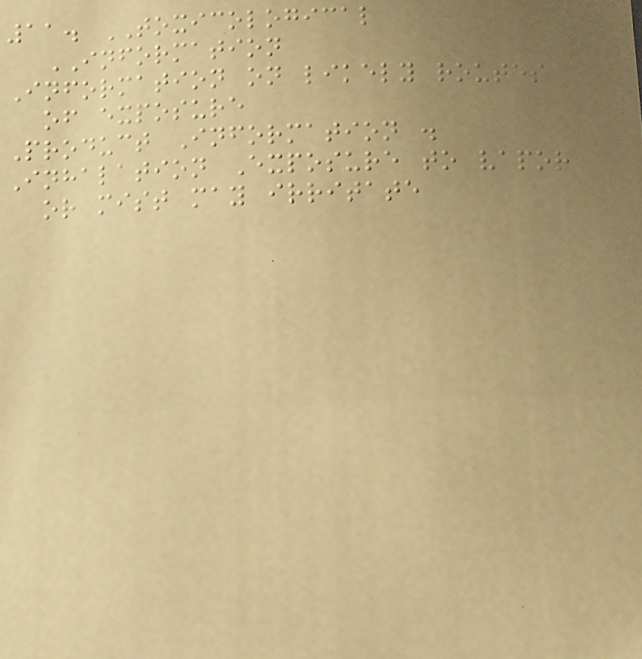11. TOXICOLOGICAL
INFORMATION
Information on likely routes
of exposure
Product Information .
Inhalation Exposure to vapor
or mist may irritate
